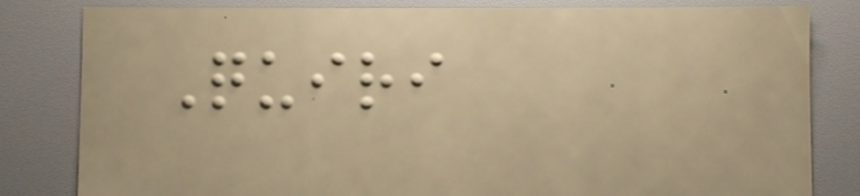Quiri
